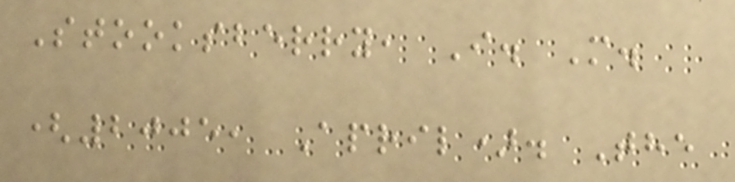Stooksberry, I. M.
(2005, April). The
